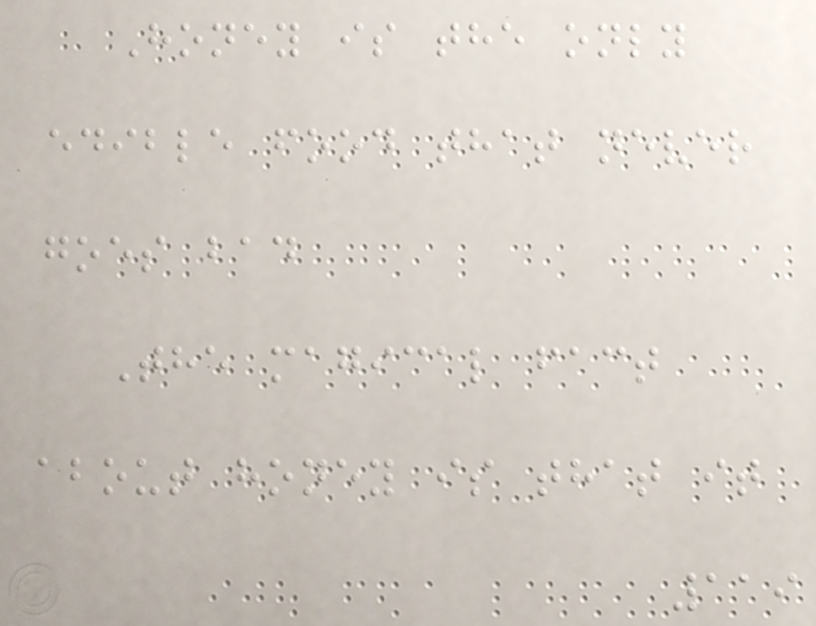Honey is the only
edible food that never
goes bad
The magical fact
about honey is that it
119
